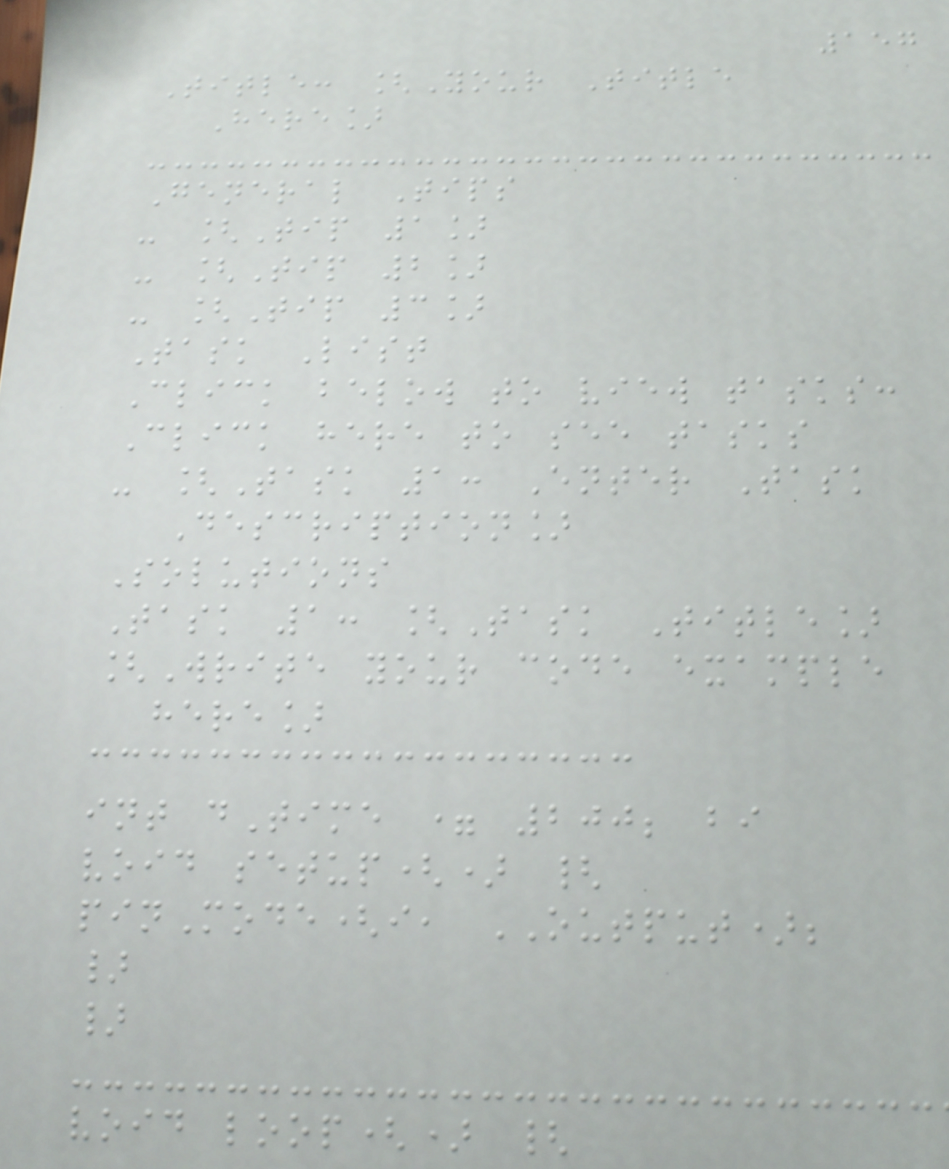157
Title: [Your Title
Here]
General Tips
- [Tip 1]
- [Tip 2]
- [Tip 3]
Task List
Click below to view tasks:
Click here to see tasks
- [Task 1: Enter Task
Description]
Solutions
Task 1: [Task Title]
[Write your code example
here]
int dTime = 200; bi
void setup() {
pinMode(i, OUTPUT);
}
}
void loop() {
